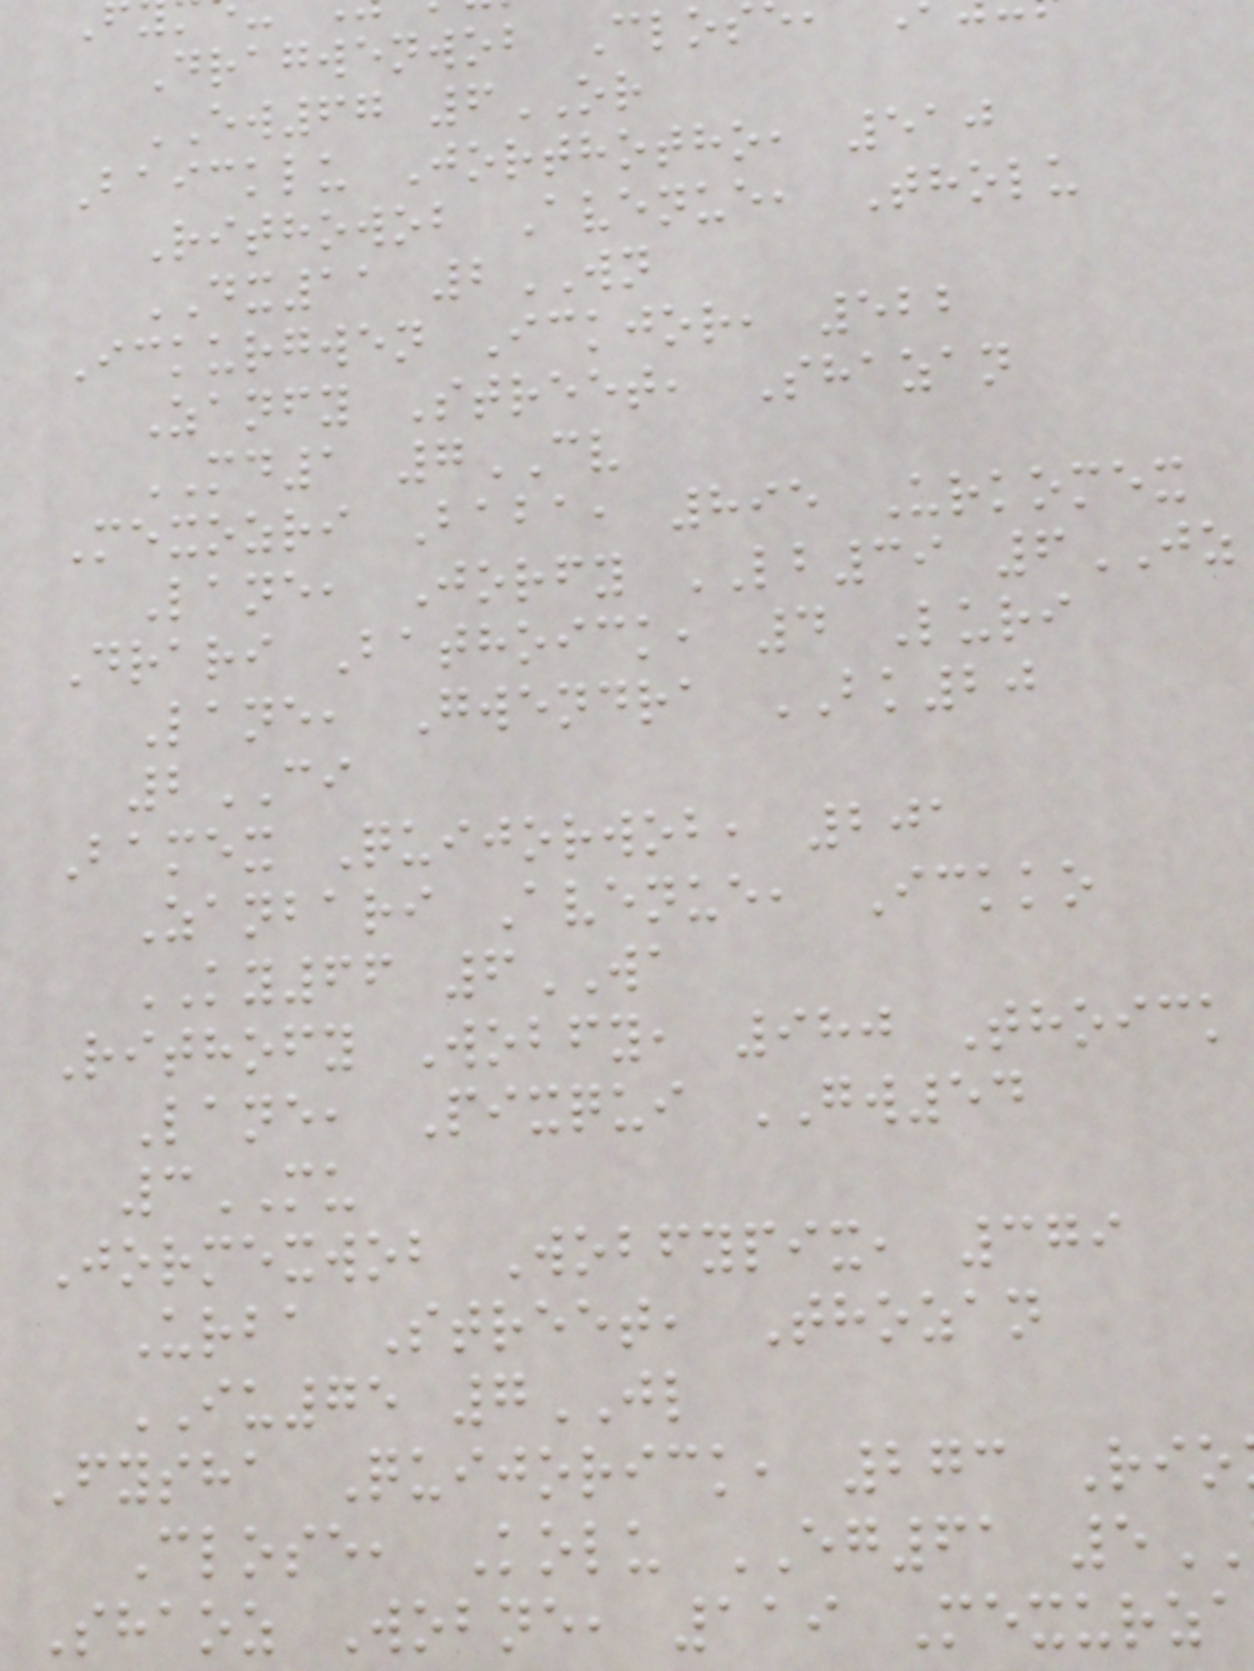Dragwenwob Clos
EW67 6OR
Baicklu Jorthotho, 510
Rithowob Avenue, Tholu
DX11 2WN
Ickurgwen Ickjor, 522
Zanfy Street, Shazan
MD1 7CV
Mexozri Baba, 895 Urkomex
Lane, Jorfy LB39 6JZ
Drari Bathoick, 4 Luri
Lane, Gwendra BK20
2CI
Bamex Quijorwob, 201
Zanbari Avenue, Ickko
KY66 6WA
Rithofy Wobfy, 980 Thoick
Lane, Pixqui GW54
3MU
Jormexwob Wobfypix, 379
Urba Street, Thozan
IU75 7JL
Fysha Quijorick, 273 Rio
Close, Kolu EG61 5
Shaoz Wobne, 119 Mexurza
